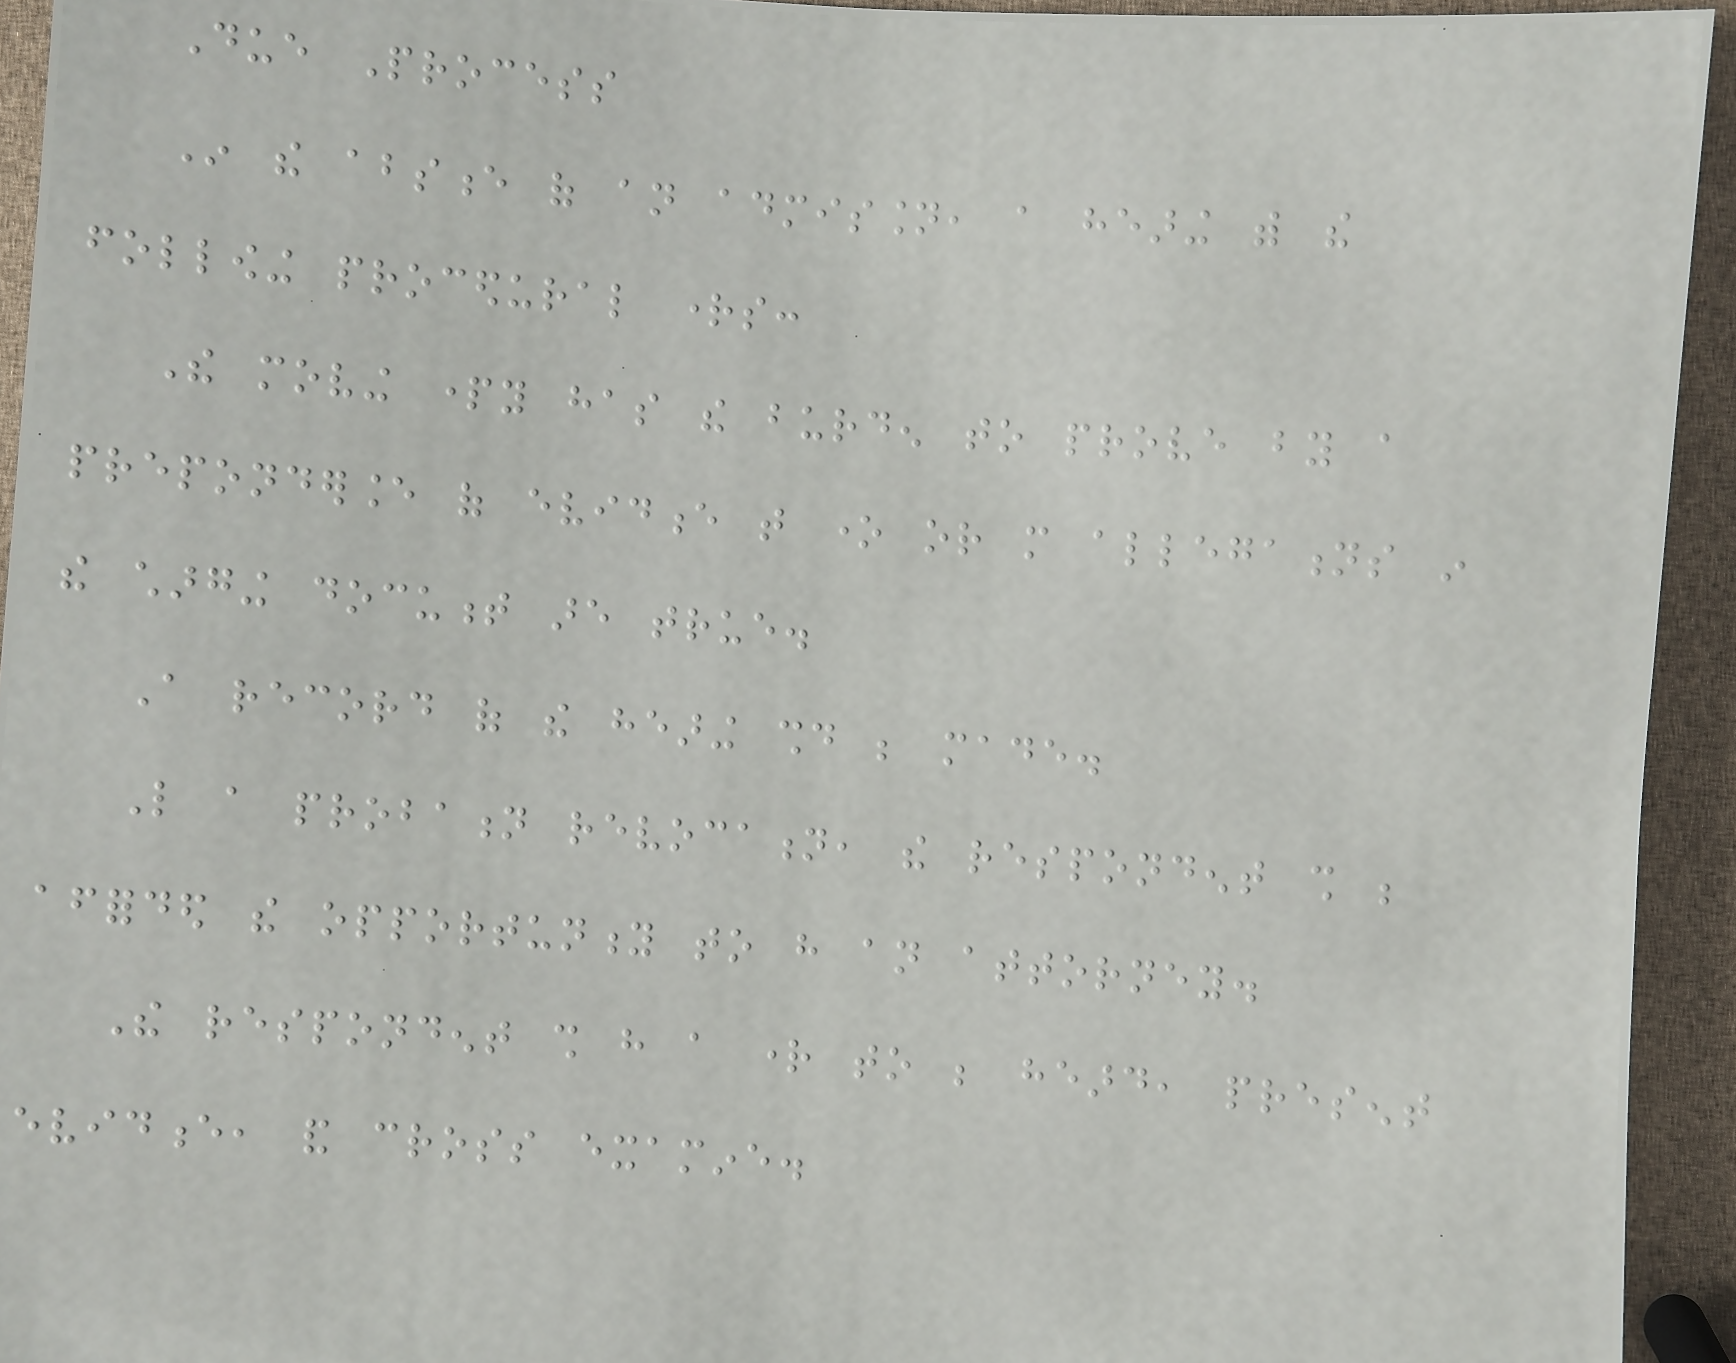Due Process
In the absence of an admission, a hearing with the
following procedural rights:
The moving party has the burden to prove by a
preponderance of evidence that one or more allegations in
the charging document are true.
A record of the hearing should be made.
Like a probation revocation, the respondent shall be
afforded the opportunity to have an attorney.
The respondent shall have a right to be heard, present
evidence, and cross examine.
